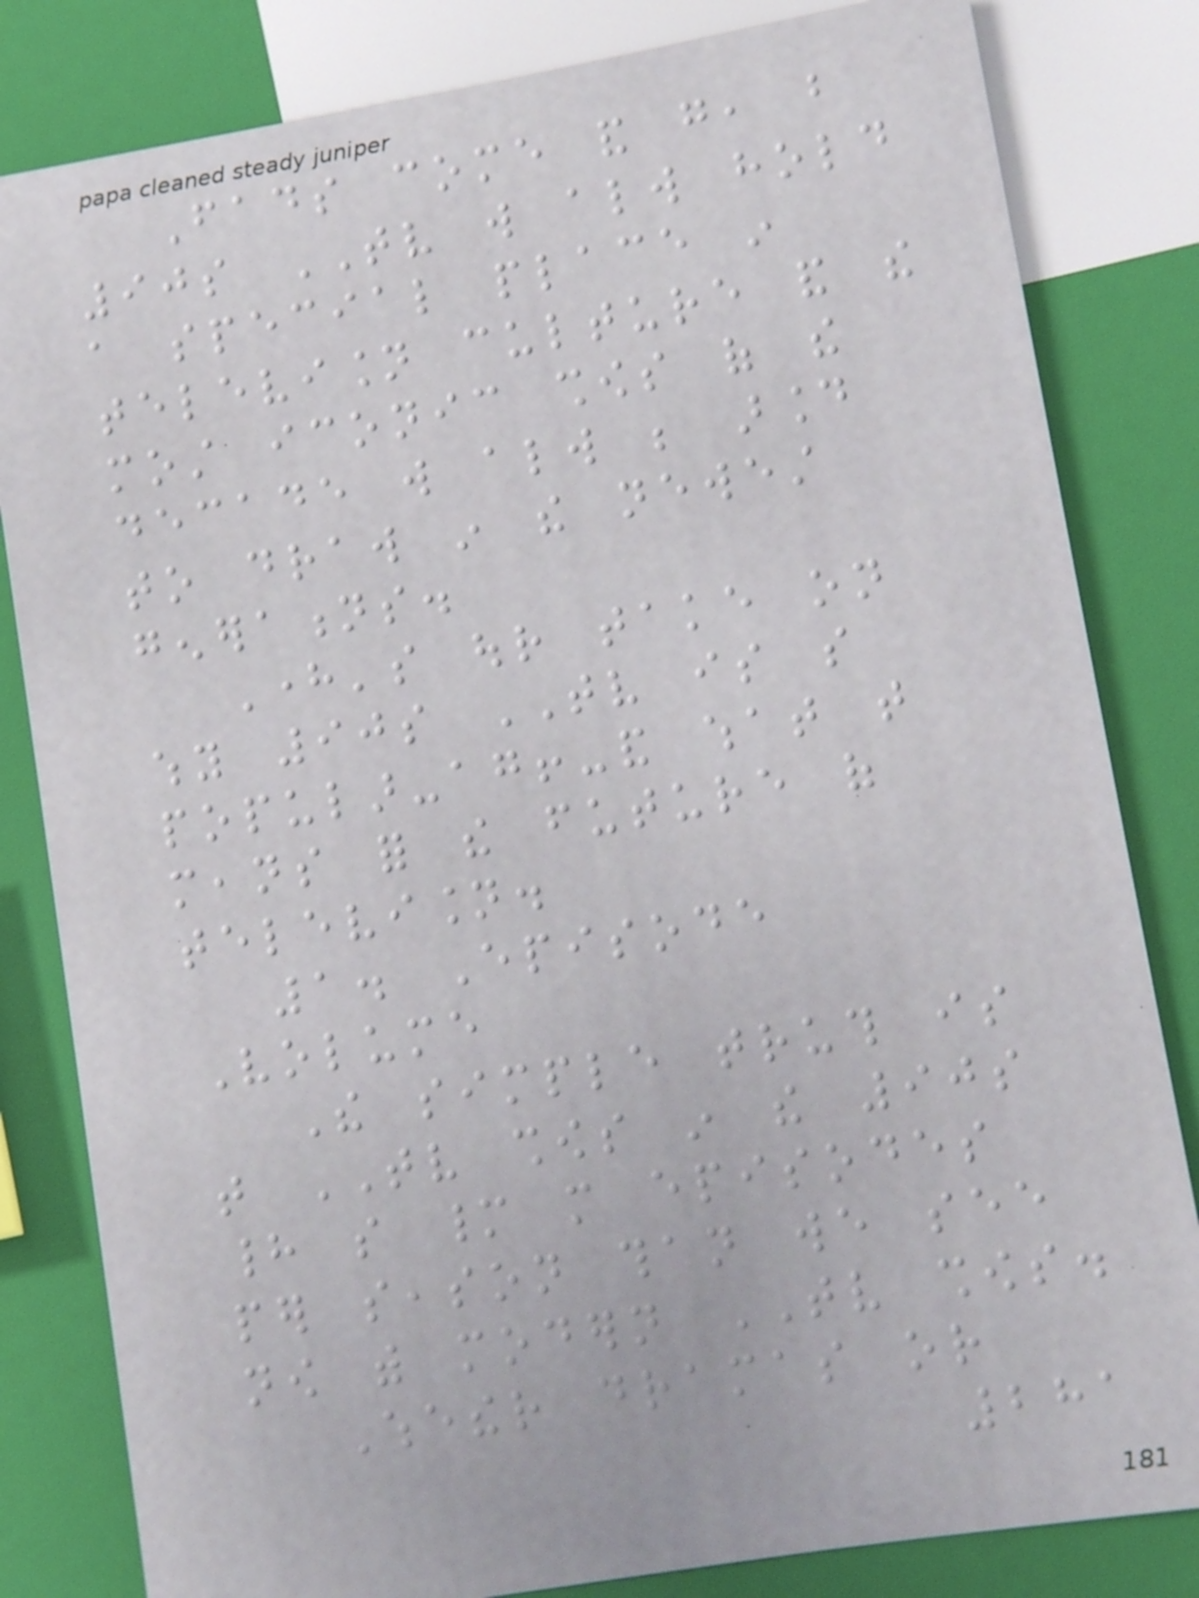Fads come and go, but
90s TV will always hold
a special place in
television culture and the
most iconic shows of the
decade will always be around
to draw in the newest
generations.
Here's our take on
why 90s TV is so
popular-again!-and what that
means for the future of
television.
1. Episode
Volume
The simple truth is
that TV shows in the 90s
had so many more episodes
per season than we see
now with modern TV shows.
Whether dramas or
281
